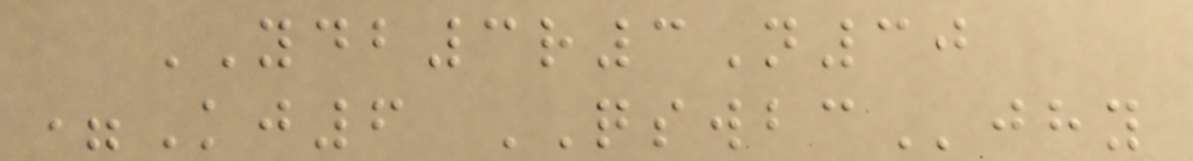YDB3r3N30
=Kj6 QSWBCjhy
